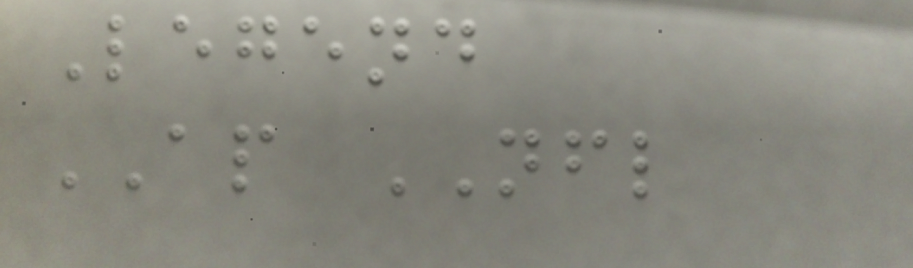Legend
AP NFL
